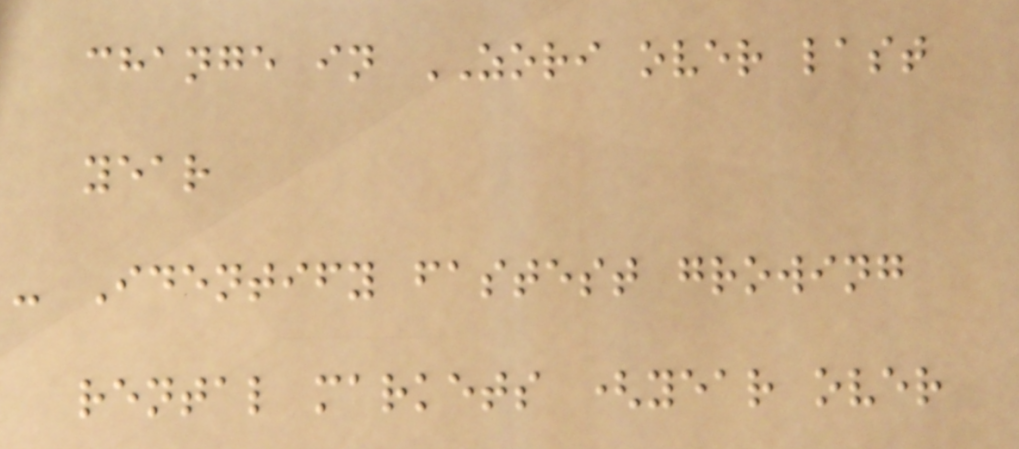change in ZORI over last
year
- Identify fastest growing
rental markets (year over
